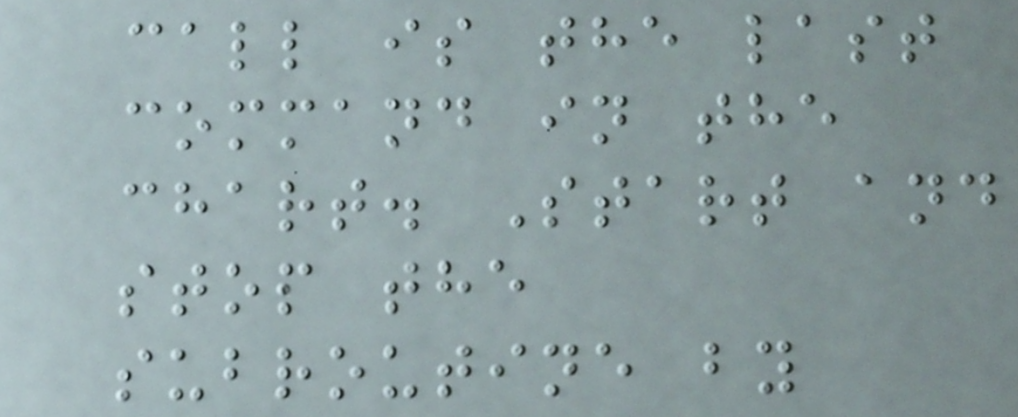call is the last
command in the
chart. Start and
stop the
subroutine by
